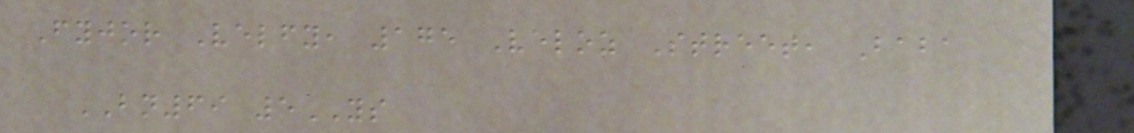Fyjor Velfy, 175 Veloz Street, Baba
BN69 5YS
